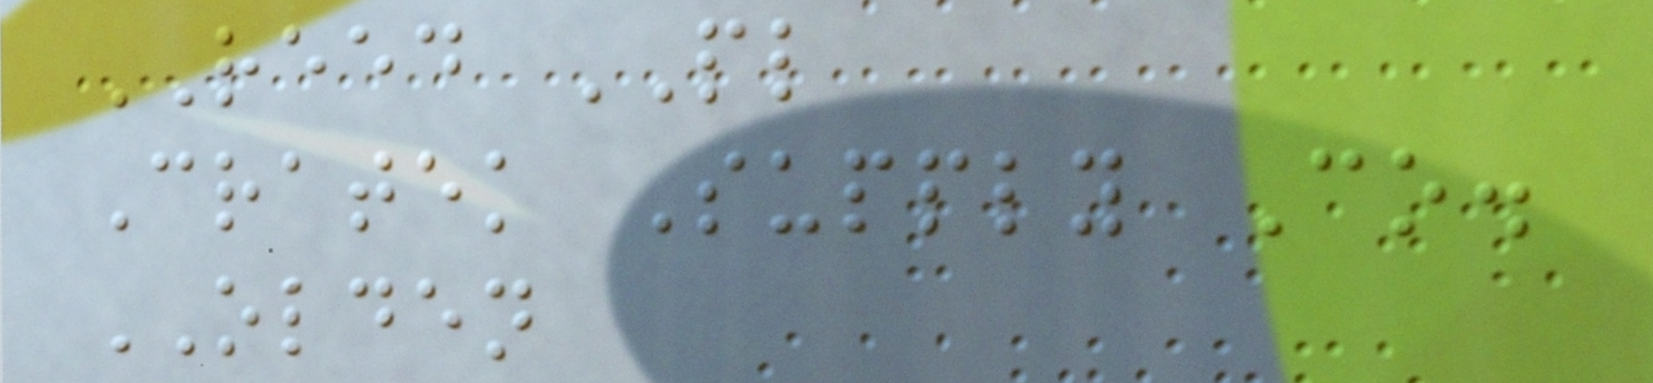REED PL
Cratek Supply Co.
OLDEN
